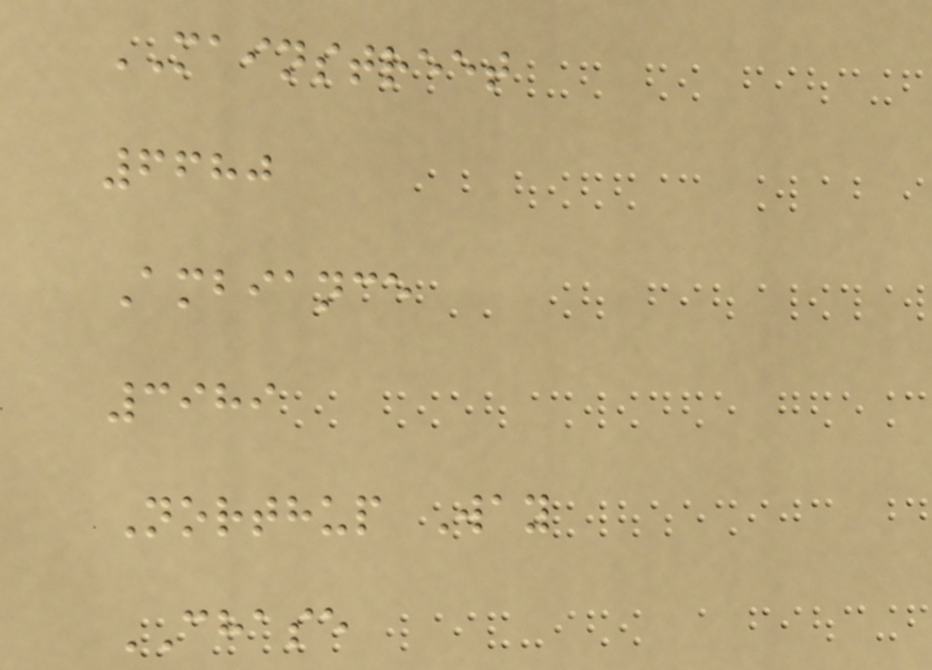MAINSTREET
6680
Ambiance
3989
Northup Way
CHASE
